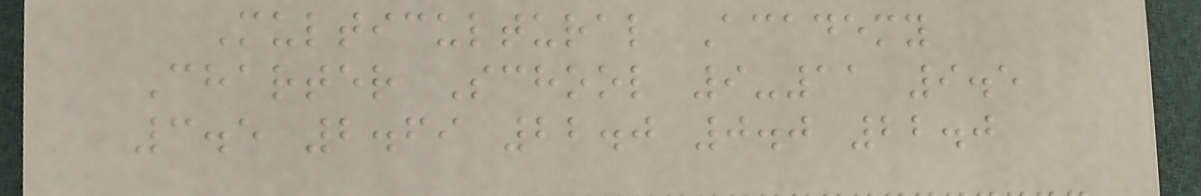Multicultural Academy
Charter School 9-11 9.5
3.5 2.69 22.0 0.0 22.0
